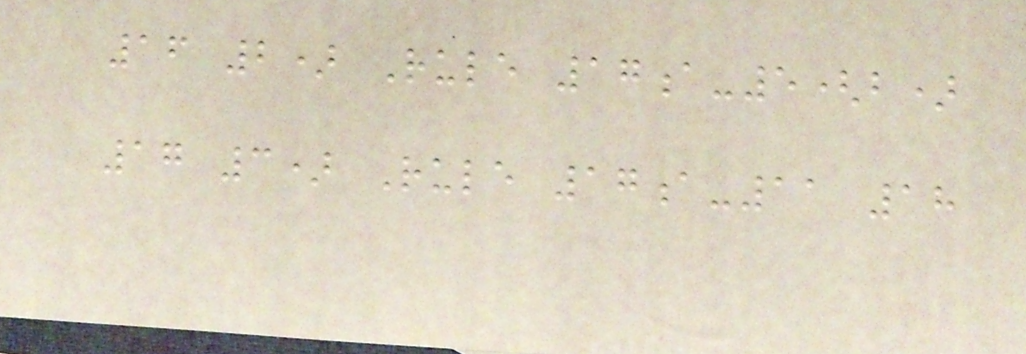16 2) Rule 17a-5(b)
17 3) Rule 17a-11 18
